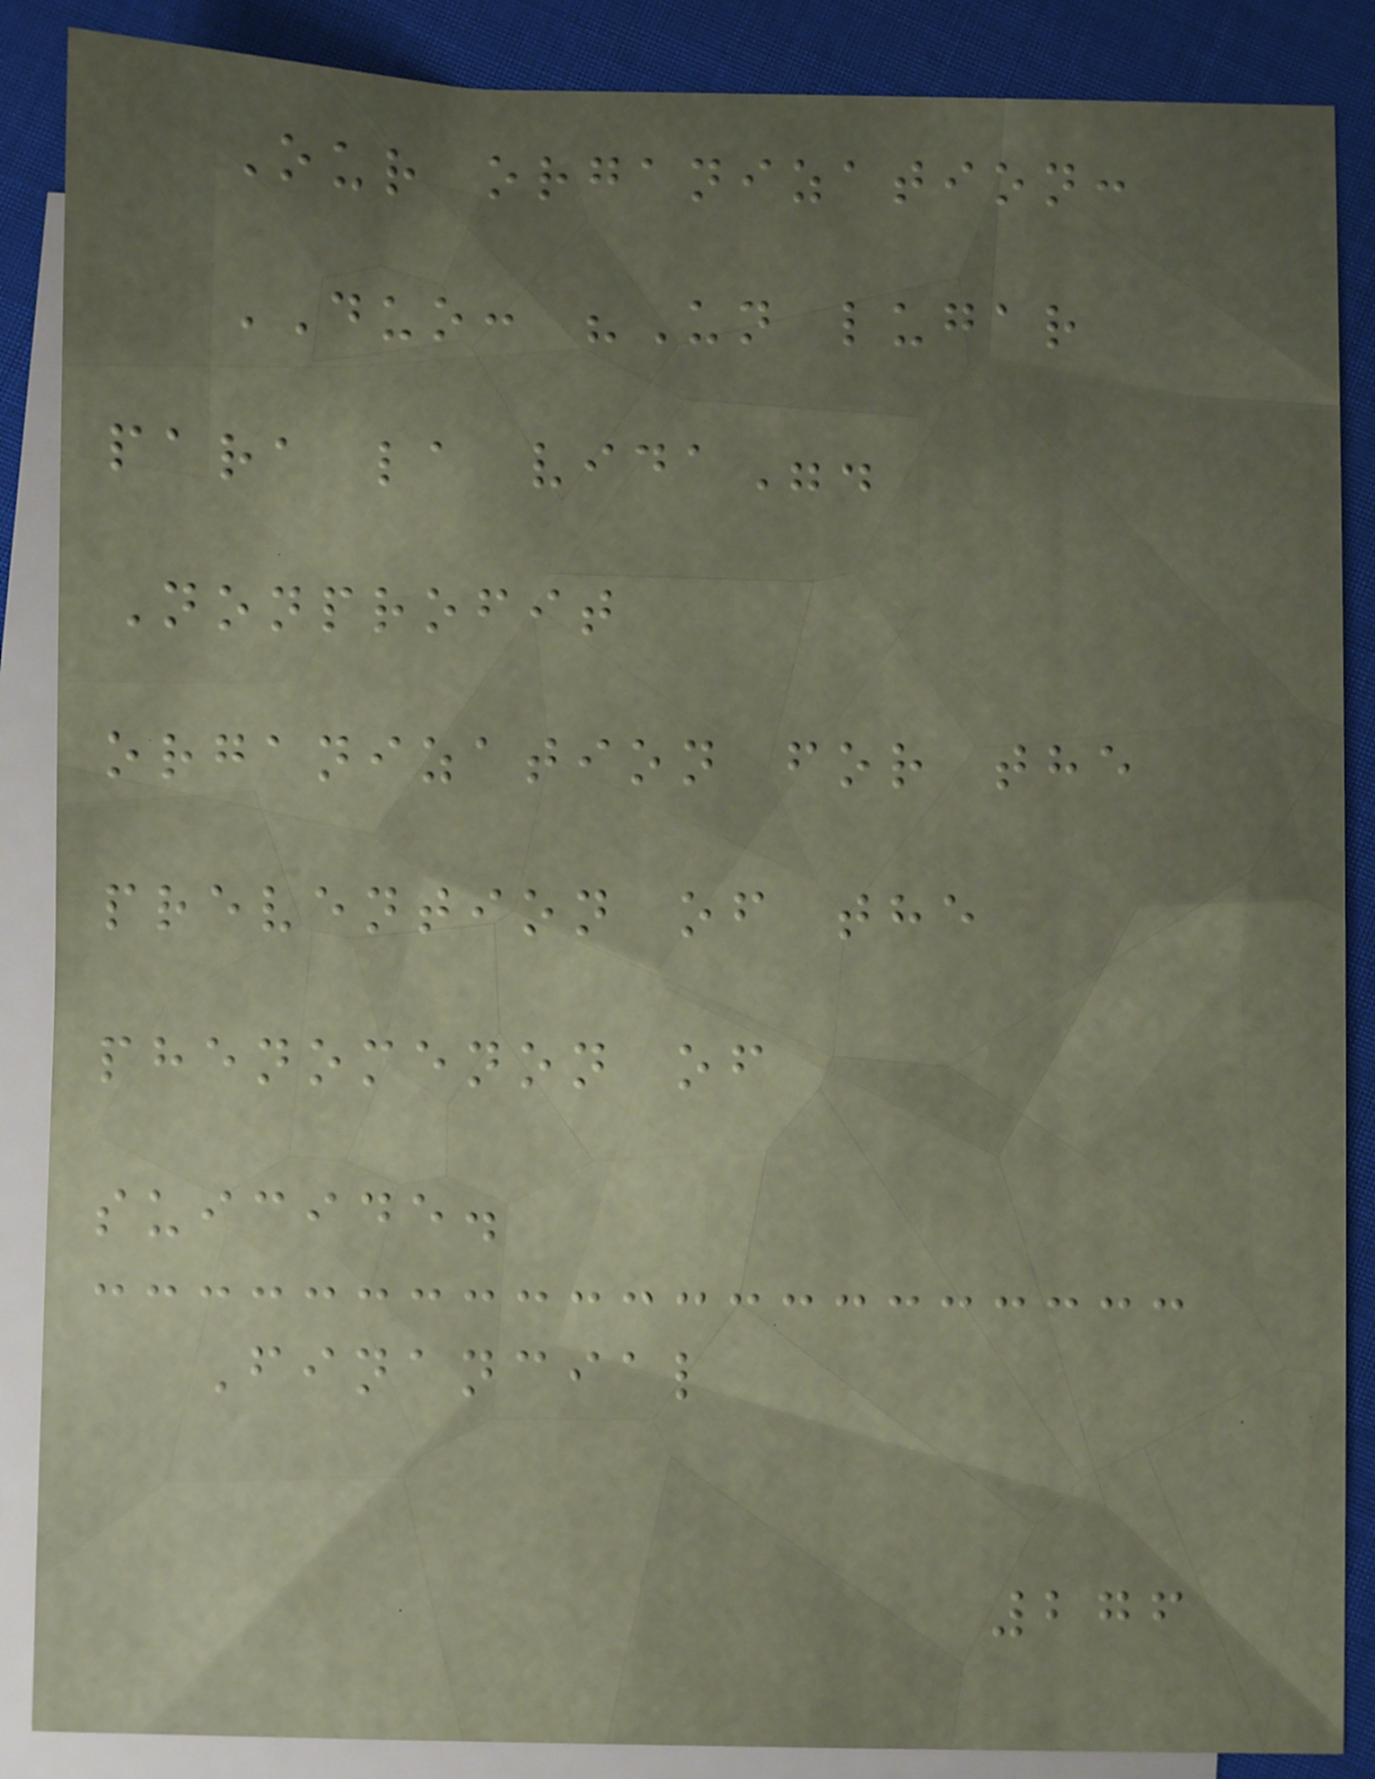Our organization:
DUO: "Un lugar
para la vida".
Nonprofit
organization for the
prevention of the
phenomenon of
suicide.
Financial
276
